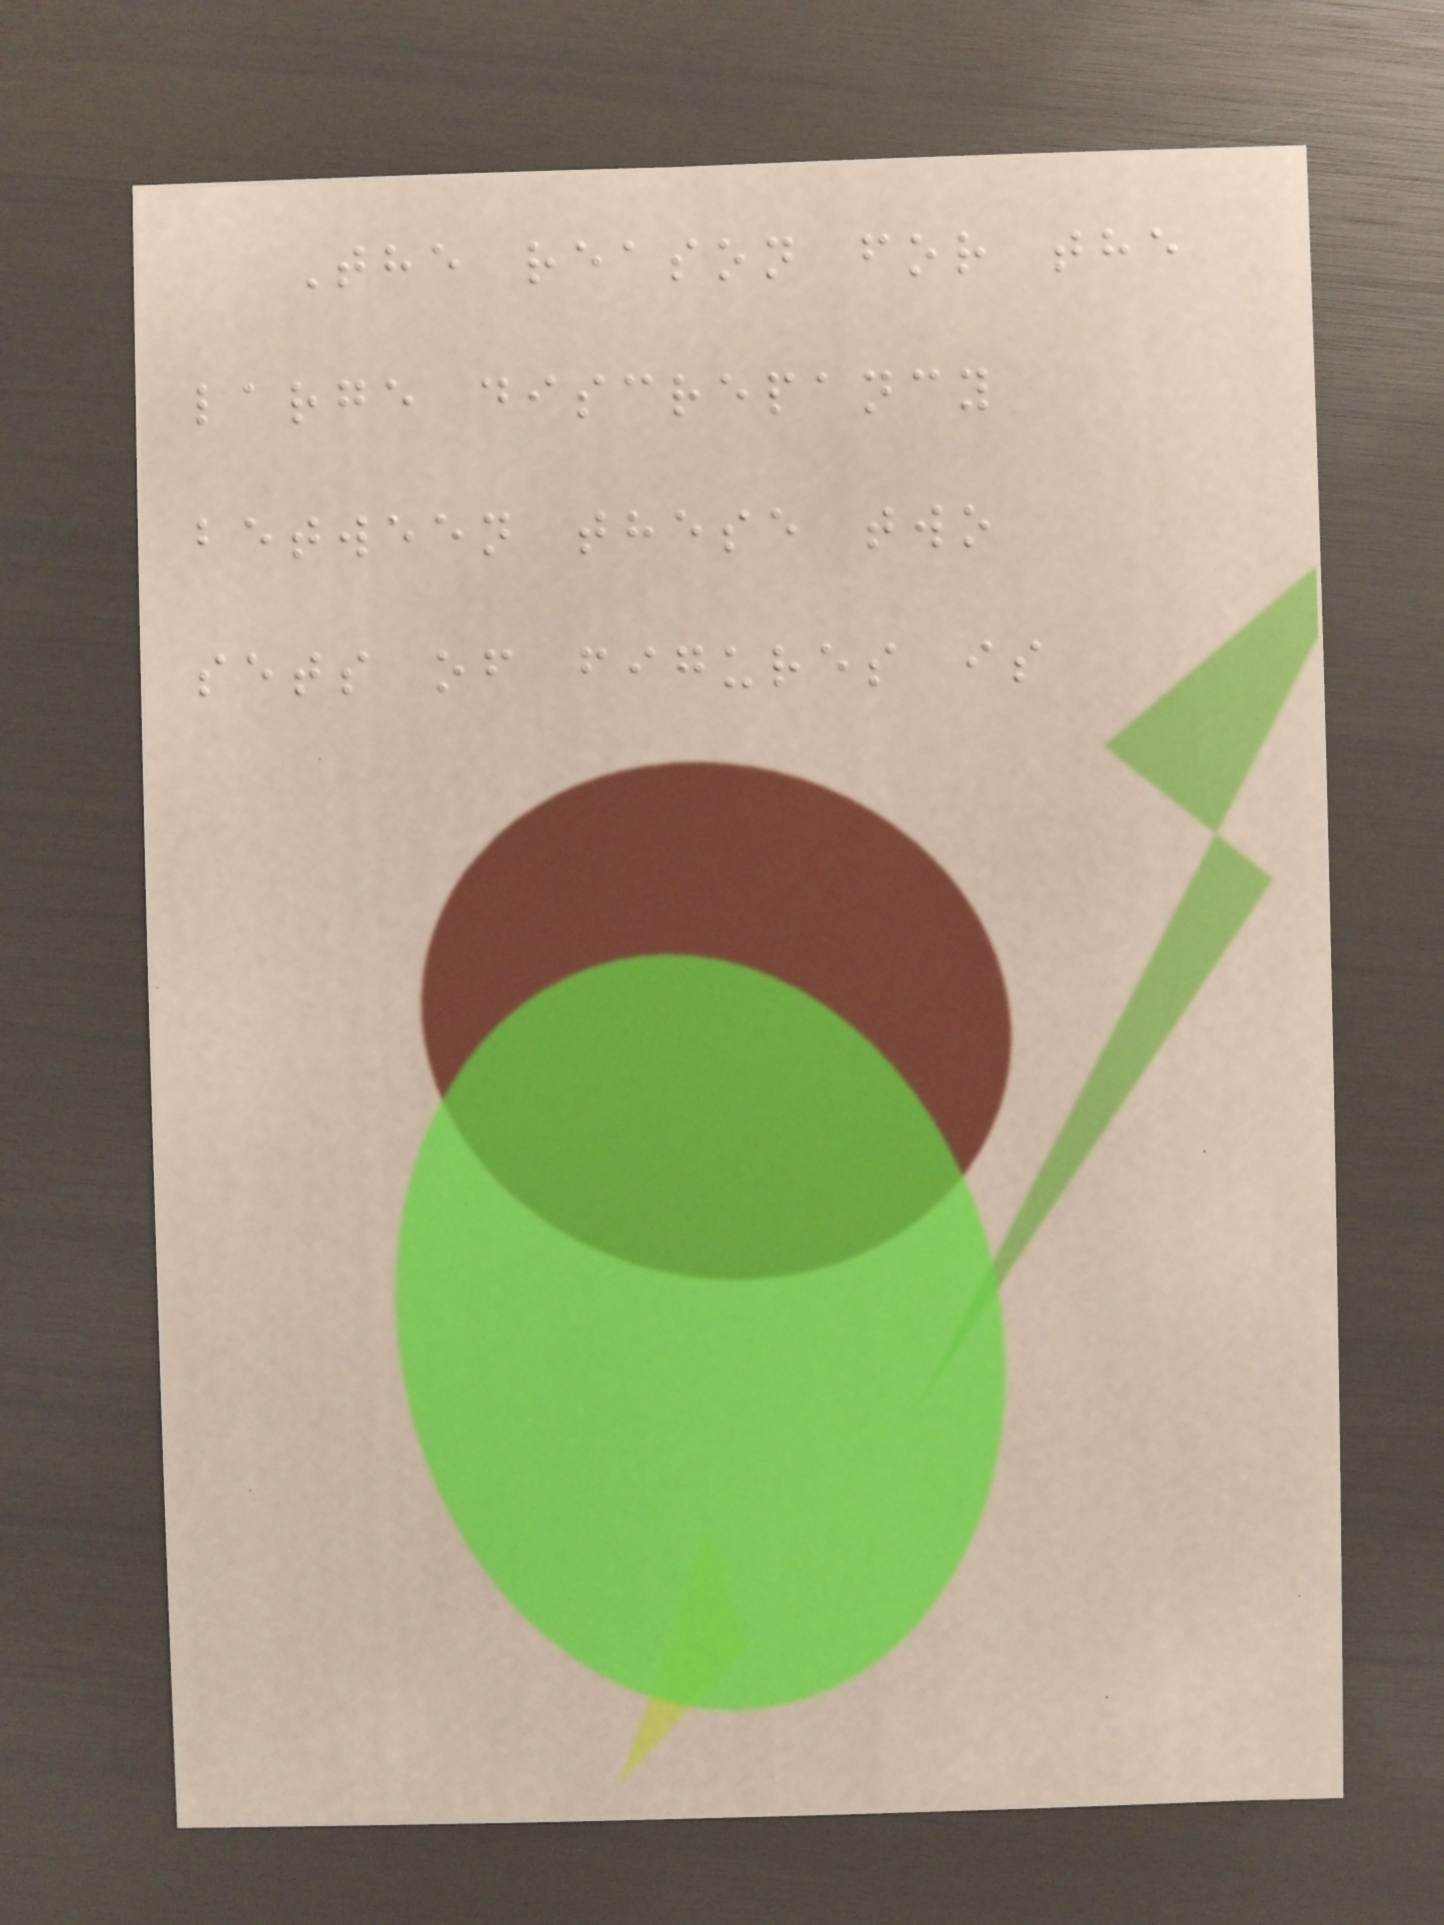The reason for the
large discrepancy
between these two
sets of figures is
